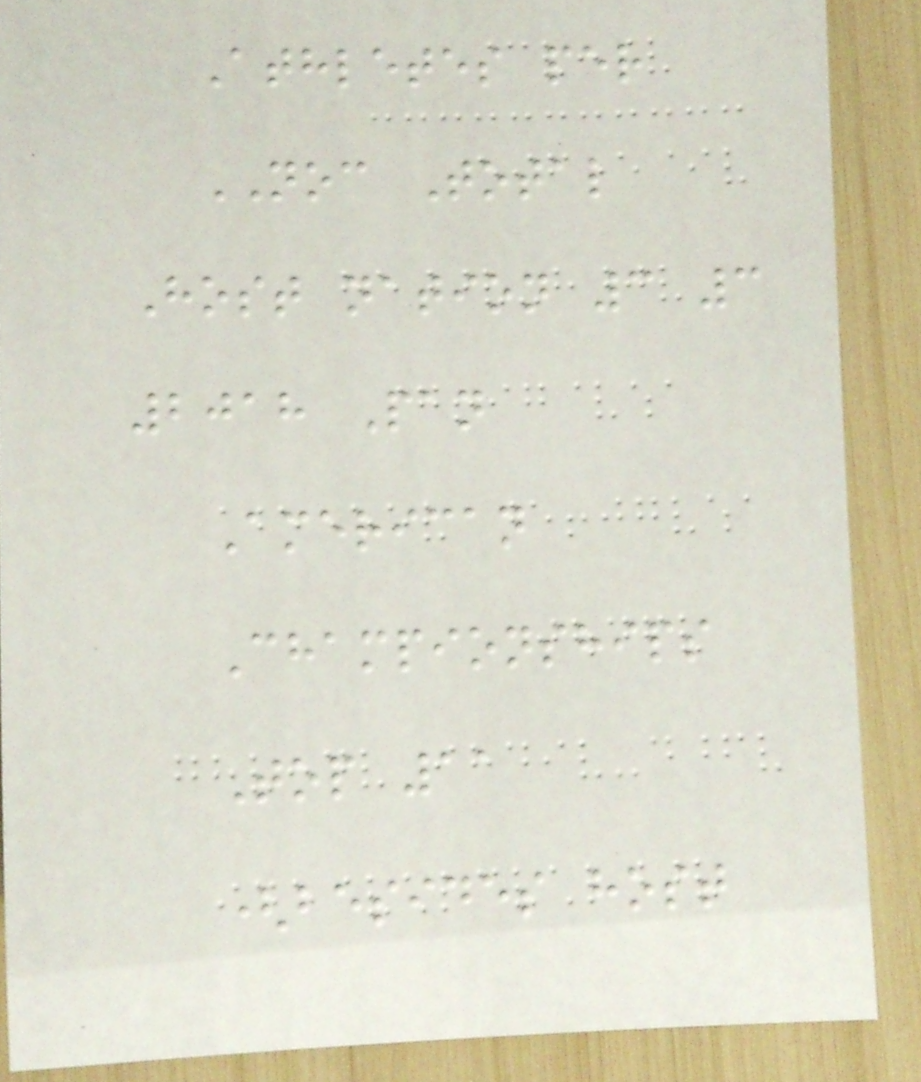Athletes per
NOC Total
Host nation 3 3
2018 Pan
American
Championships
Top 11
(besides host
